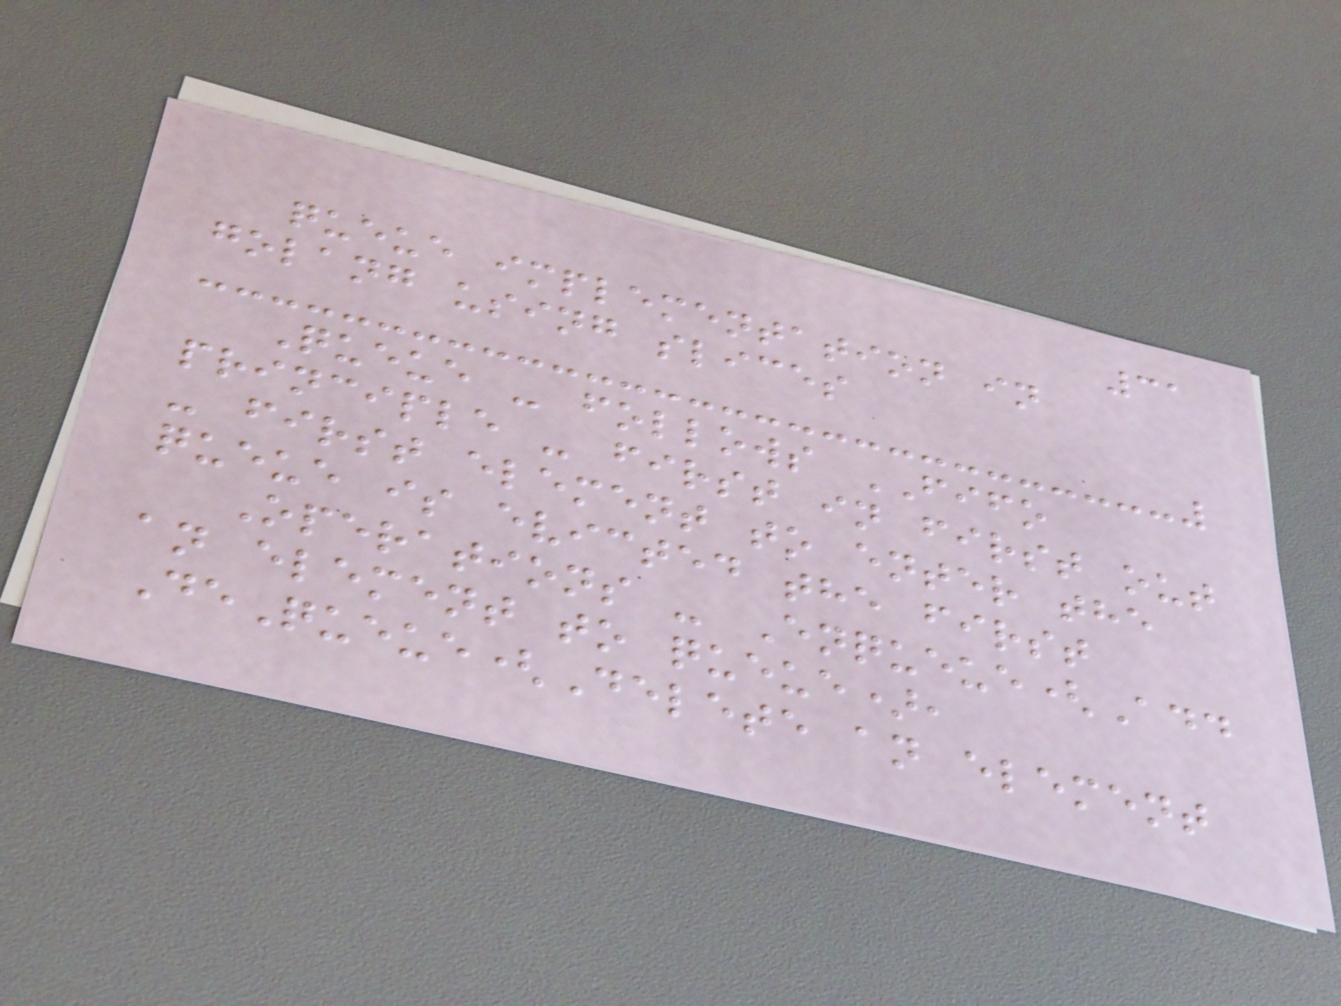31
queue implementation in
golang using slices
Queue - follows FIFO
principle - first in first out
- first element to enter the
queue is evicted the first
Operations - Enqueue(Add
an element to queue),
DeQueue(Delete an element
